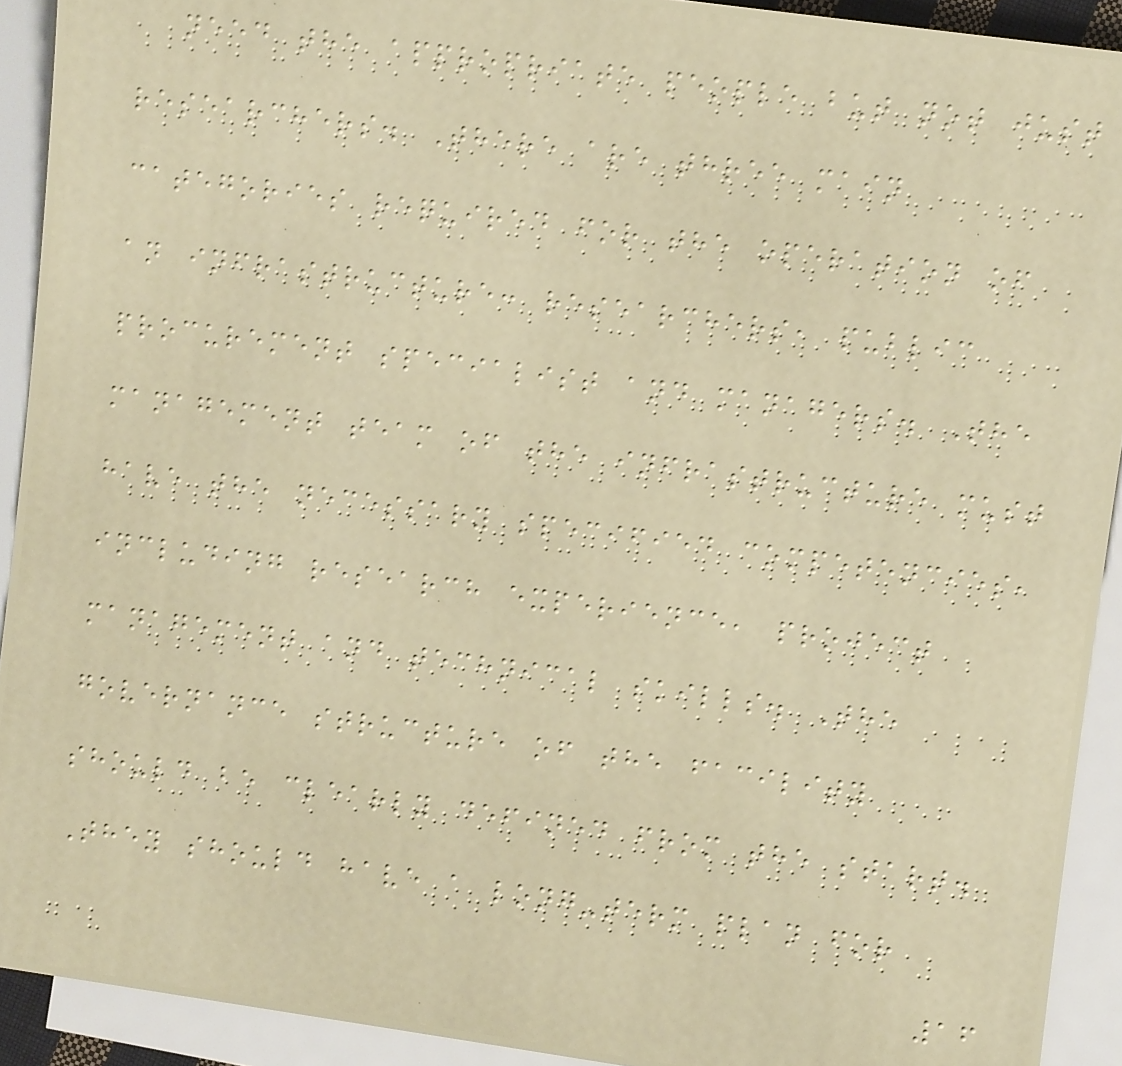need the appropriate people but not just
researchers. There are three main
categories required for the operation of
an infrastructure: researchers, public
procurement specialist and managers. The
management team of the infrastructure must
have the necessary specified competencies,
including research experience, project
management and technical skills. The
governance structure of the facility
should be clearly defined from the start.
They should have a long-term plan for
16
